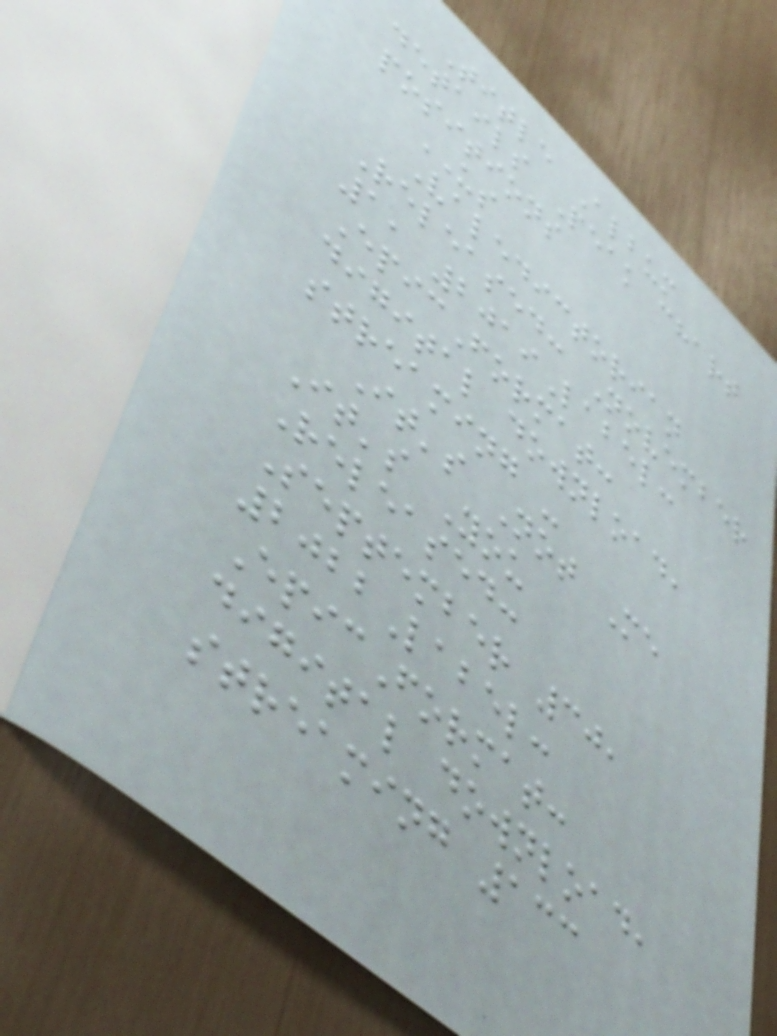Title Album
details Peak chart
positions
US
Valedictorian
Released: November
1, 2019Label:
EpicFormat:
digital download,
streaming -
It's Not Me
It's You
Released:
September 30,
2022Label:
EpicFormat:
digital download,
streaming 133
